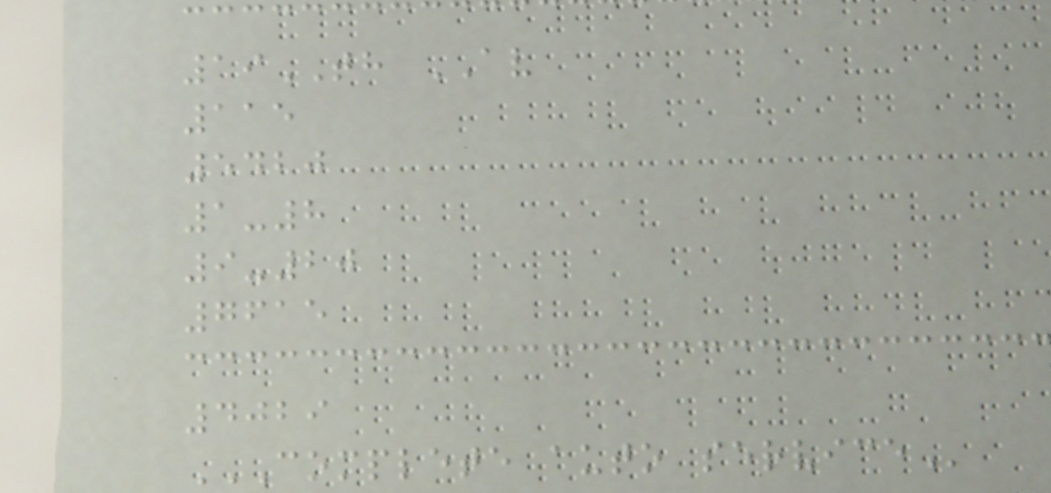19TH AV
115
5420
1-8
9-20
7615
4029
COMPLETE AUTO SERVICE
